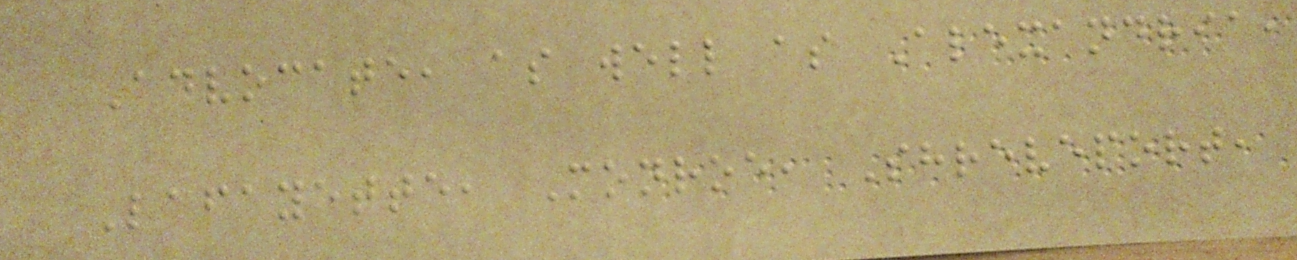Advocate, as well as Alexandria,
Lafayette, Monroe, Shreveport,
